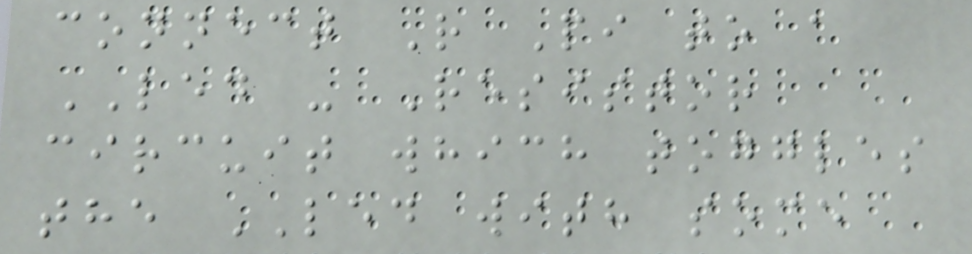connect R Pi to a
LED - Resistor
circuit which toggles
the LED with some
